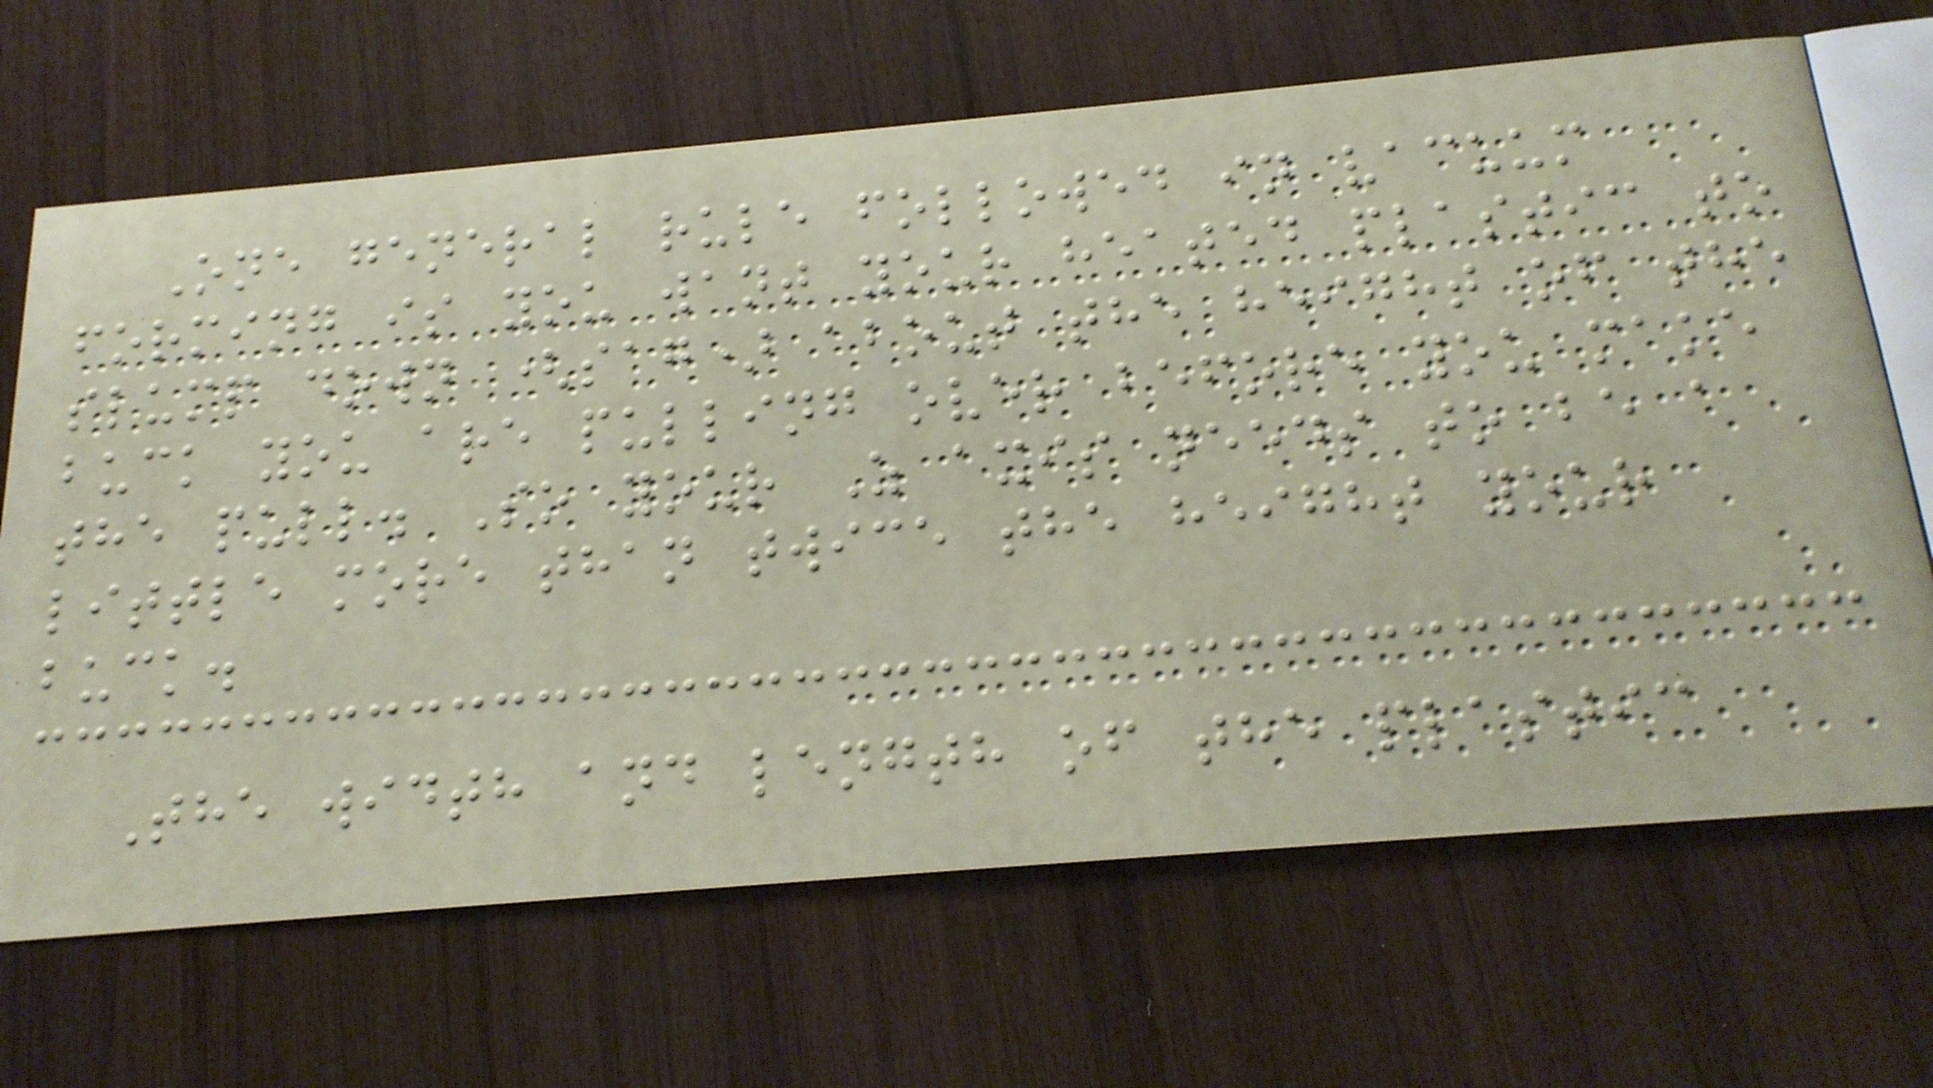One general rule followed in vacuum
forming is you want your heated plastic to
slump down (sag) about the height of the
buck you are pulling over before you make
the pull. So your Z axis needs to be a
little more than twice the height your
buck.
The width and length of the plastic
